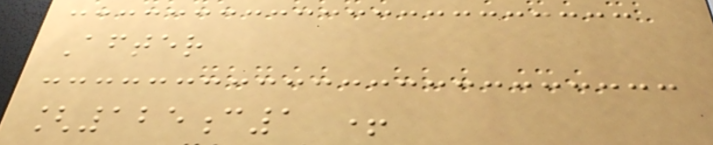After
[125c1 +
